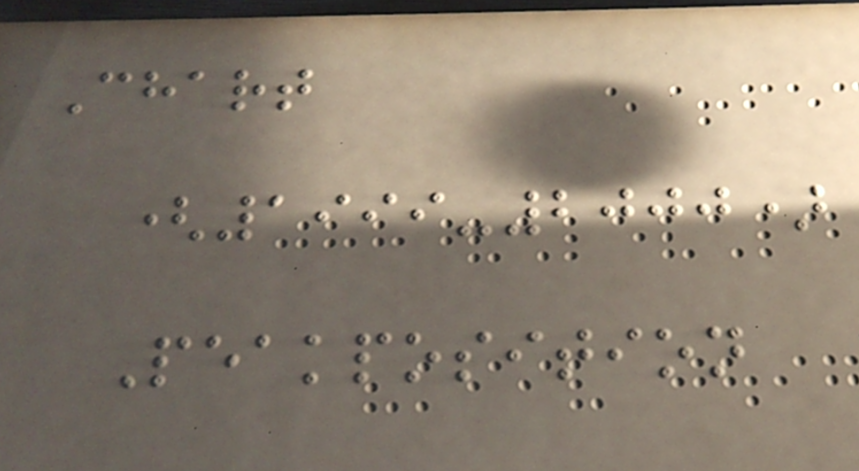Chart
(1999-2000)
Peakposition
